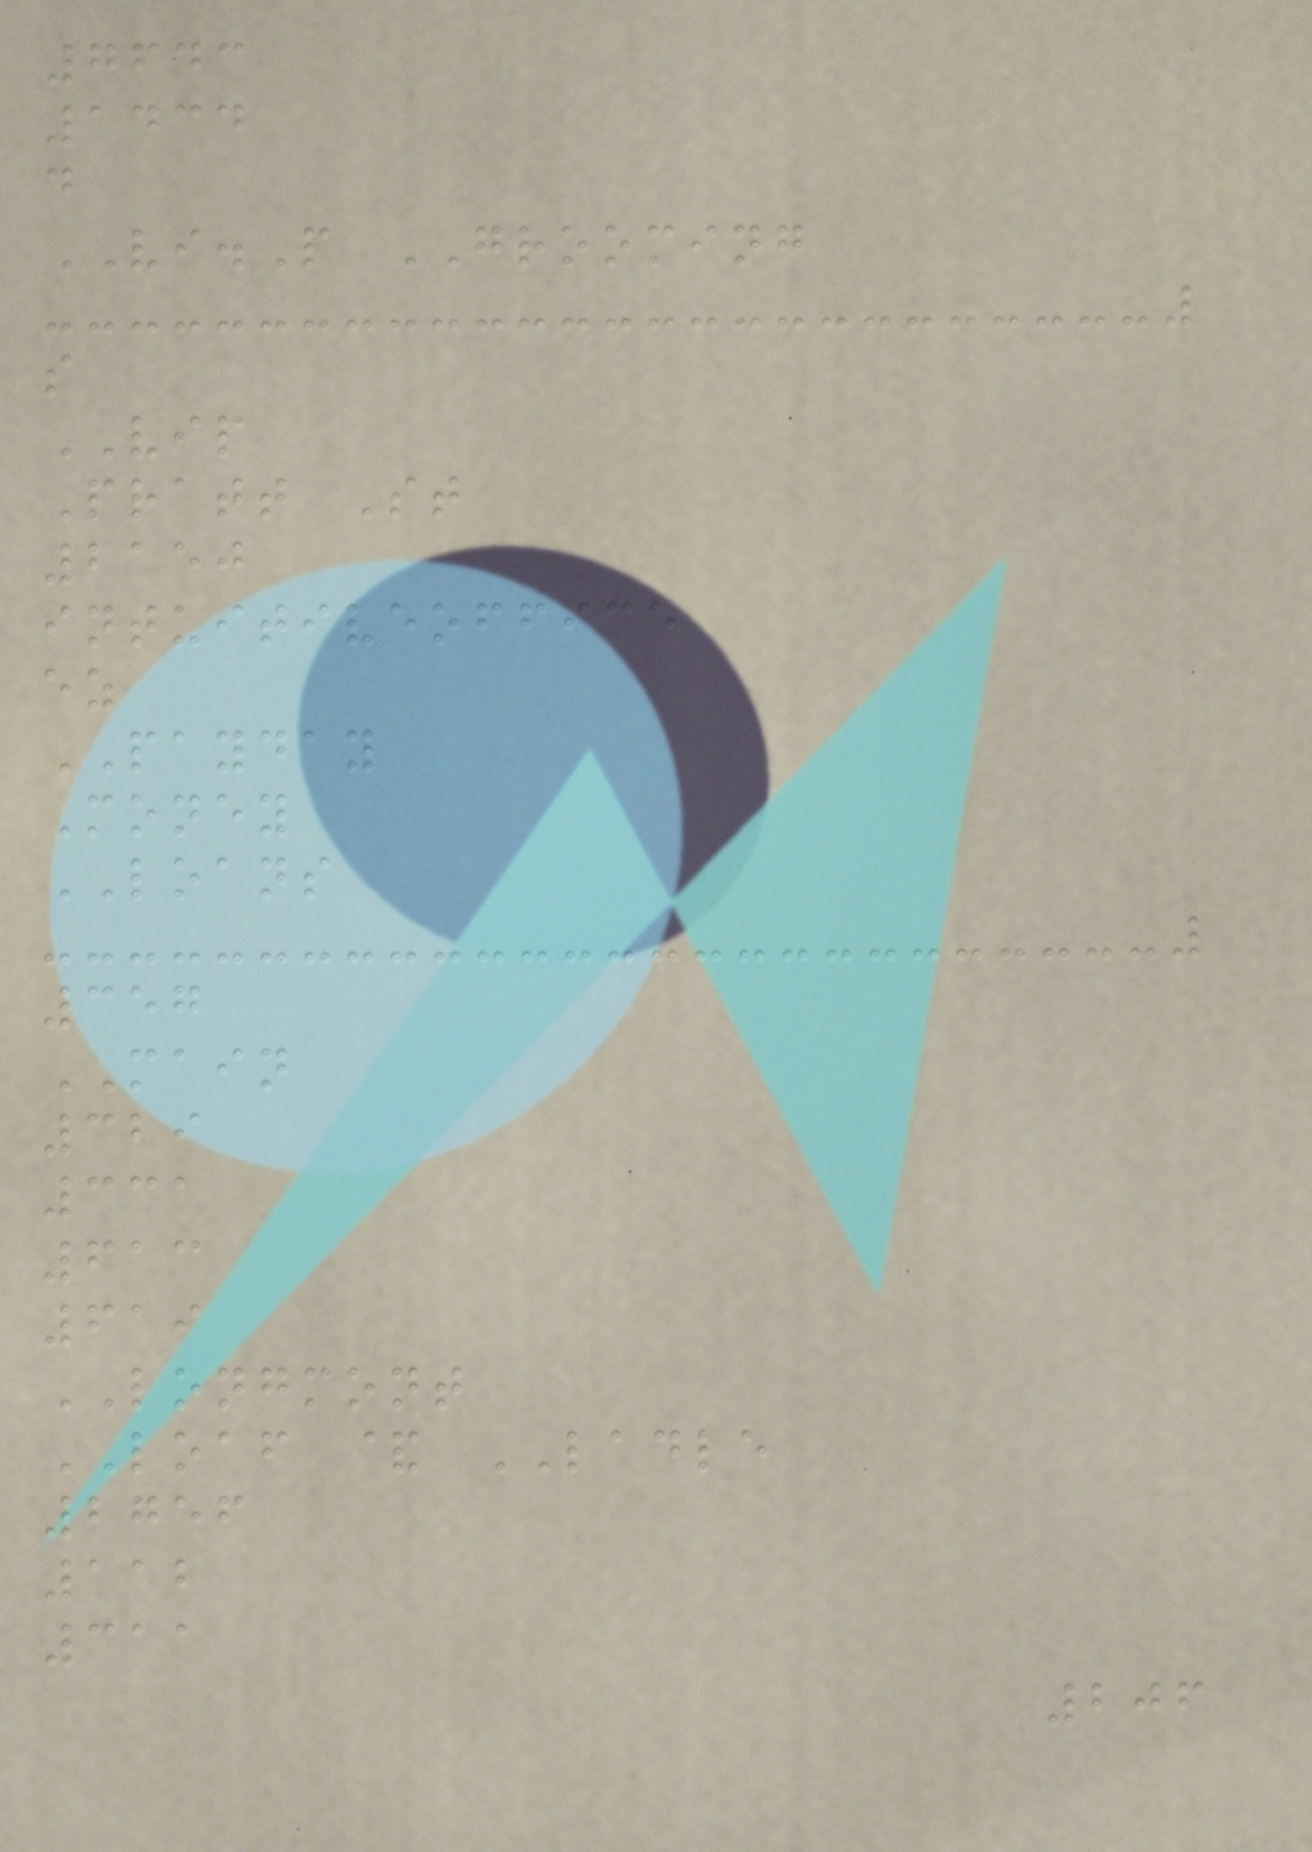7643
1434
d
VI.P GROOMING
s
VIP
Pratt St
2150
intuitiveoffice
ez
PAYDAY
Money
LOANS
357
MAIN
329
331
613
619
LONGMONT
LOAF & LADLE
2756
112
311
206
